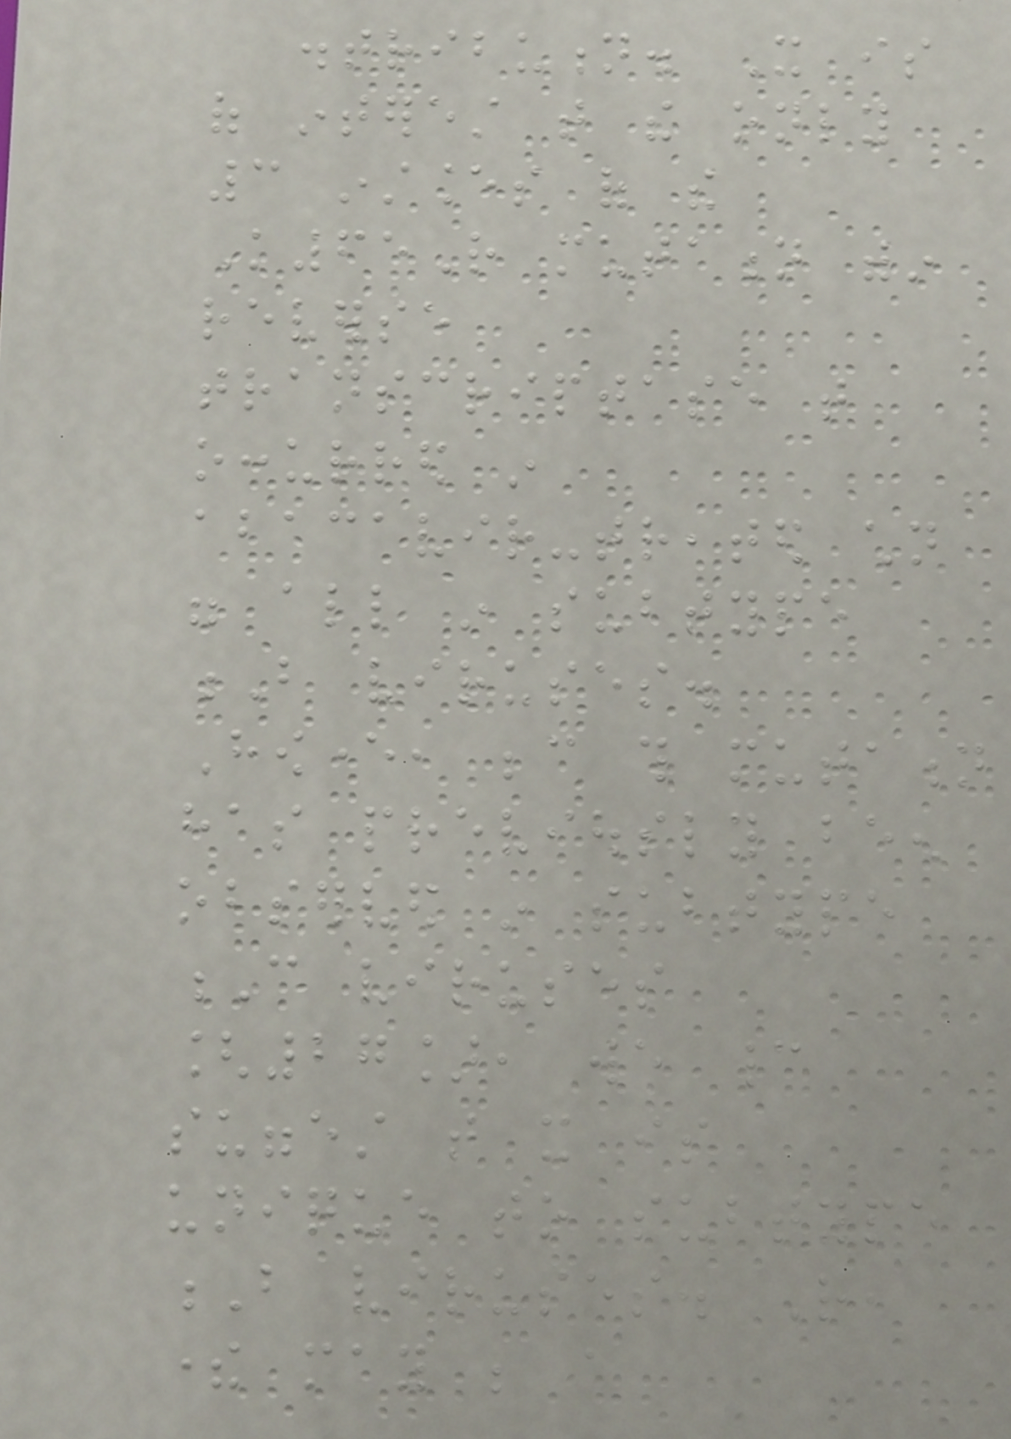distribution. It is
of interest that the only
3 instances of the
K65R mutation within
reverse
transcriptase that
occurred in
abacavir-treated children
were all in subtype
B viruses.
However, because this mutation
has previously been
observed in subtype
C viruses
[27], we cannot
suggest that it is
unique to subtype
B viruses. Rather,
there may be a
